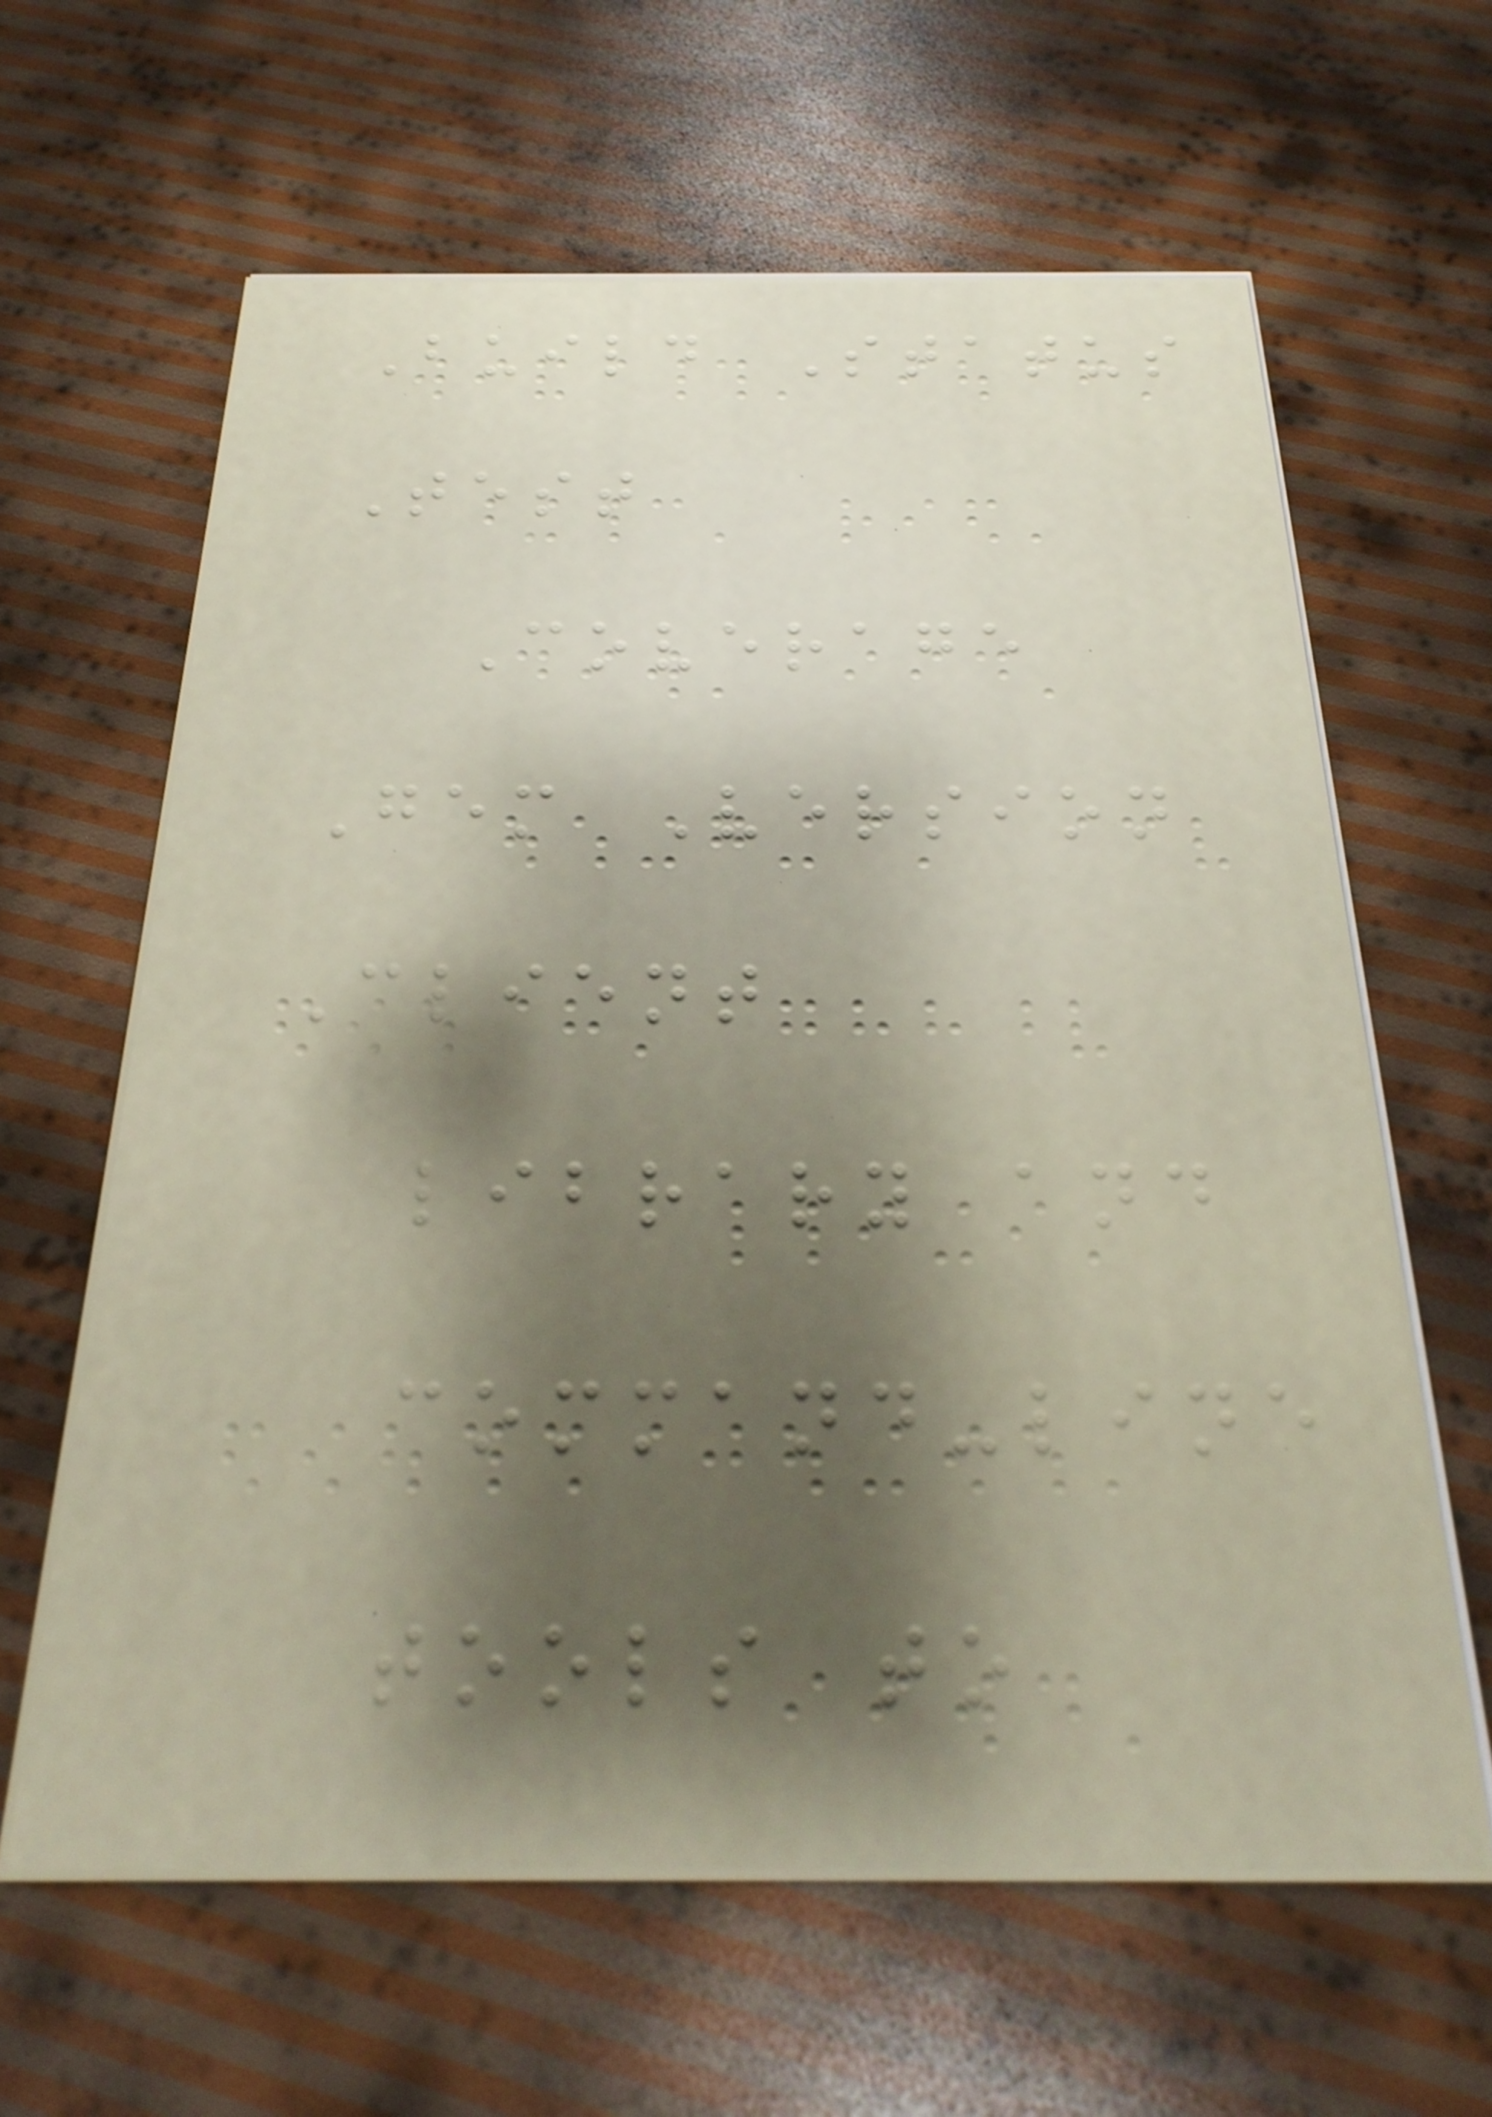Build Status
Test
Coverage
Gem Version
Client
library and
command-line
tools to
